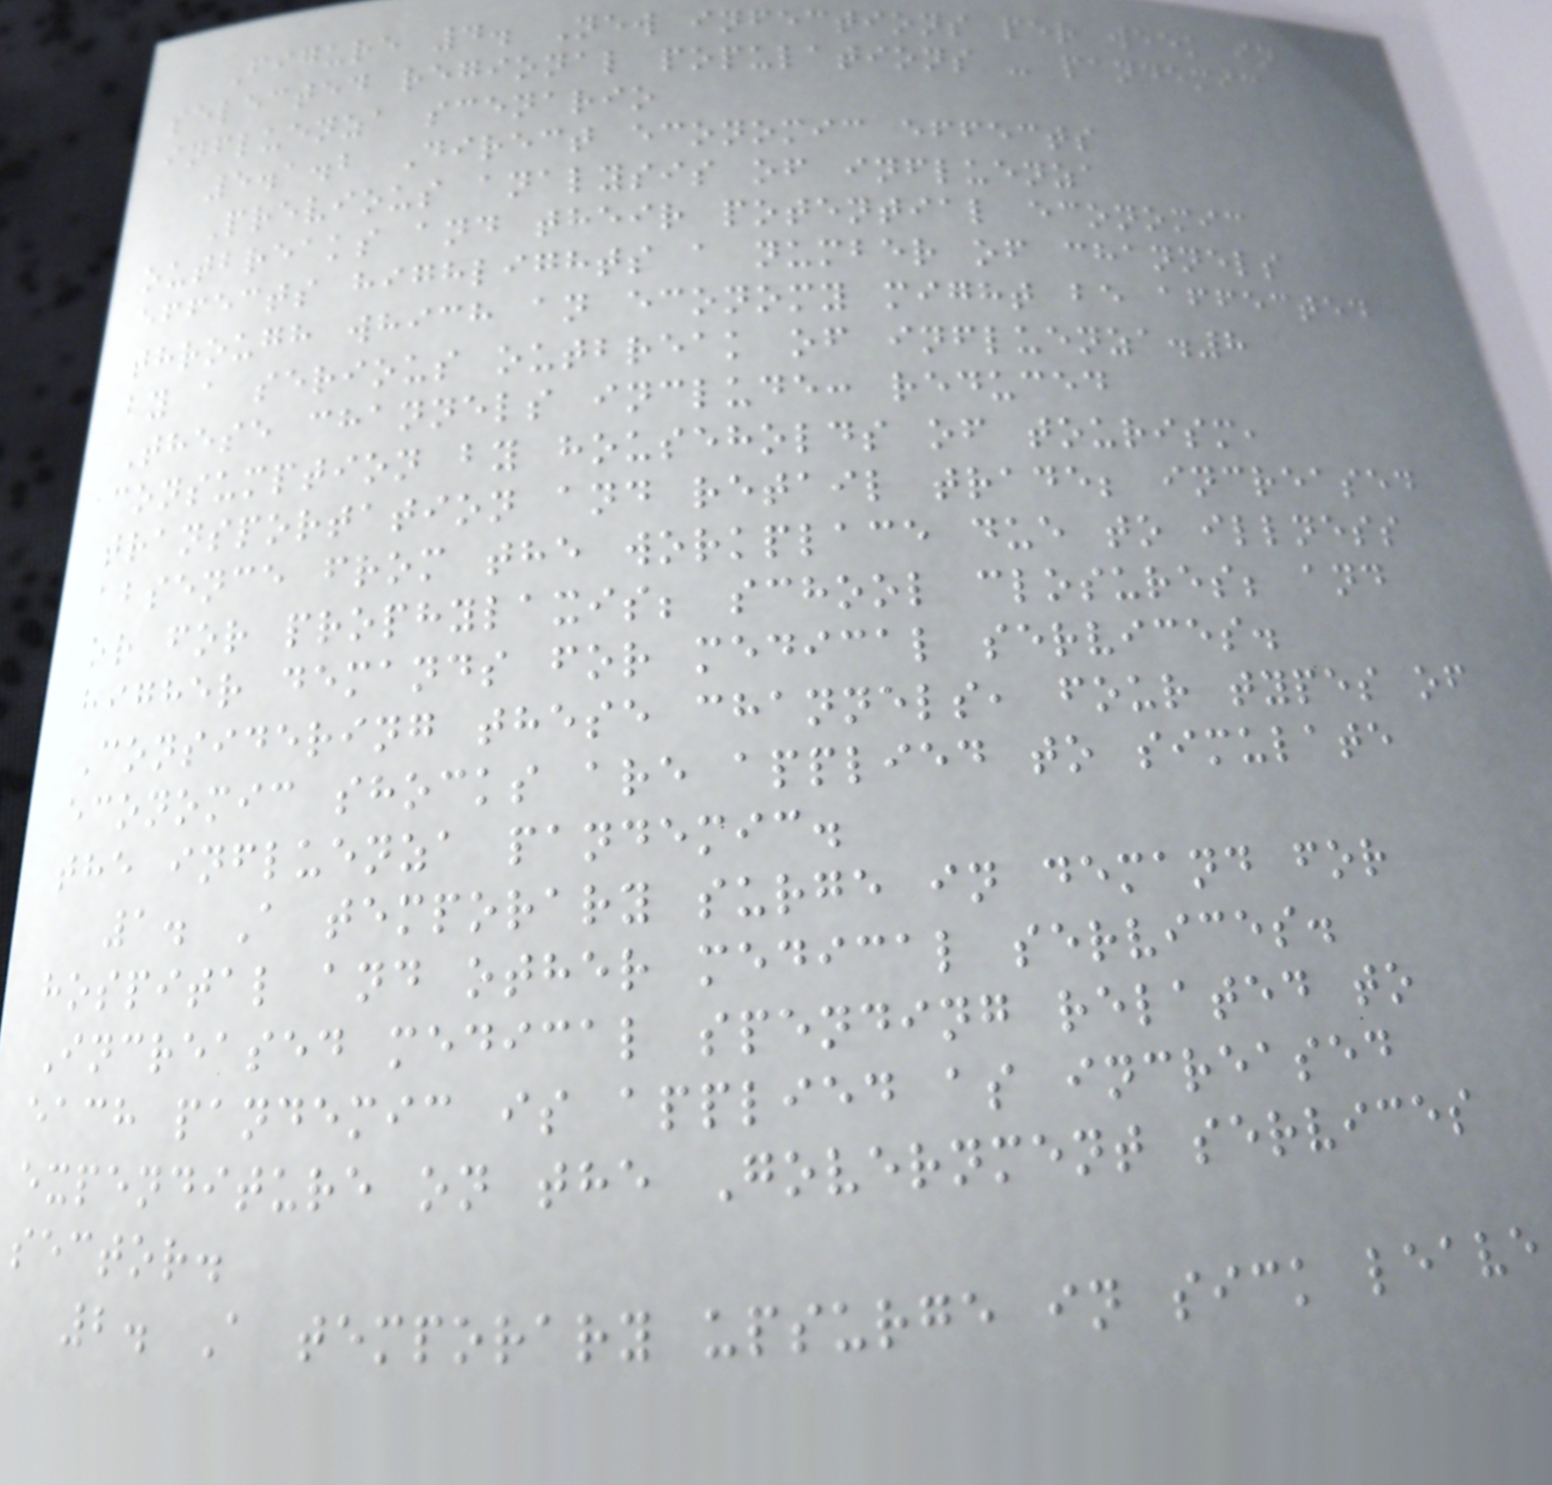Figure 4. New infections per week in
selected regional populations - pandemic
influenza scenario
5.1.2 Direct economic effects
Previous analysis of influenza
outbreaks and their potential economic
effects highlights a number of channels
through which an economy might be affected
by a serious outbreak of influenza.8
These channels include: reduced
consumption by households of tourism,
transportation and retail trade; increased
absence from the workplace due to illness
or for prophylaxis; school closures; and
higher demands for medical services.
Considering these channels, four types of
economic shocks are applied to simulate
the influenza pandemic.
1. A temporary surge in demand for
hospital and other medical services.
Increased medical spending related to
each pandemic is applied as increased
expenditure on the Government services
sector.
2. A temporary upsurge in sick leave
